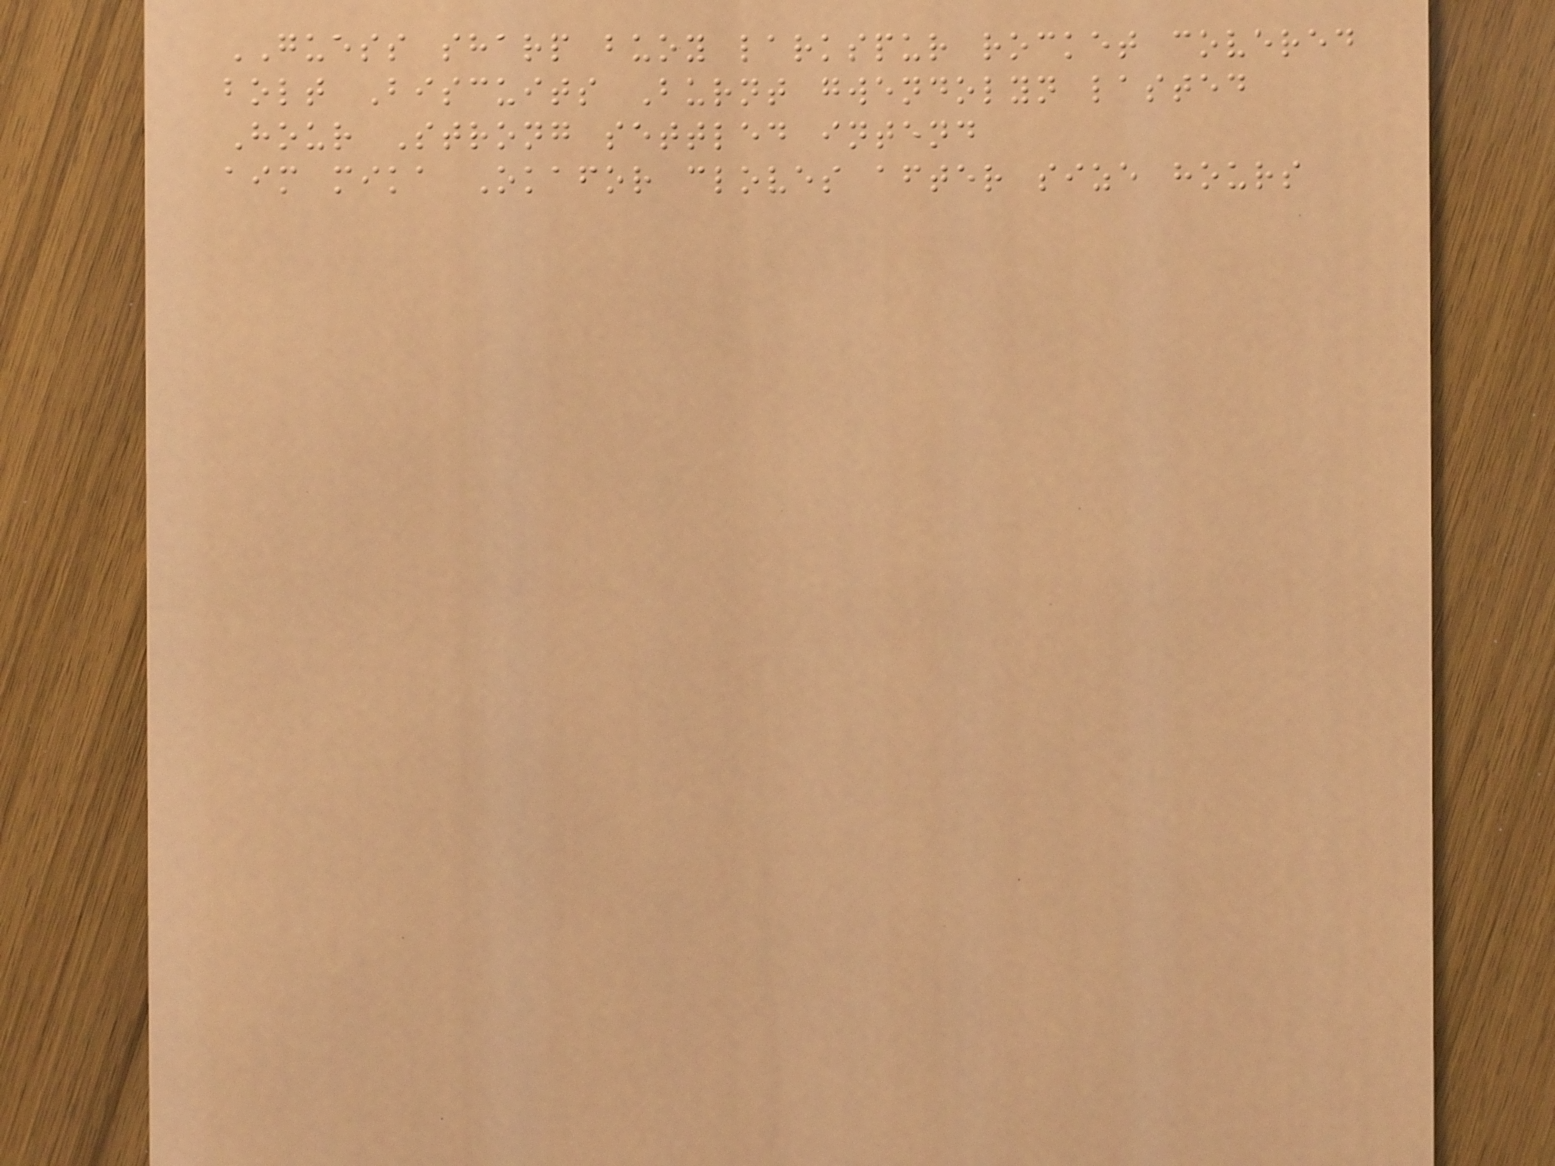GUESS sharp buoy larkspur rocket covered
bolt Biscuits Burnt gwendolyn lasted
Hour Strong settled intend
aim mika Okafor cloves after size hours
